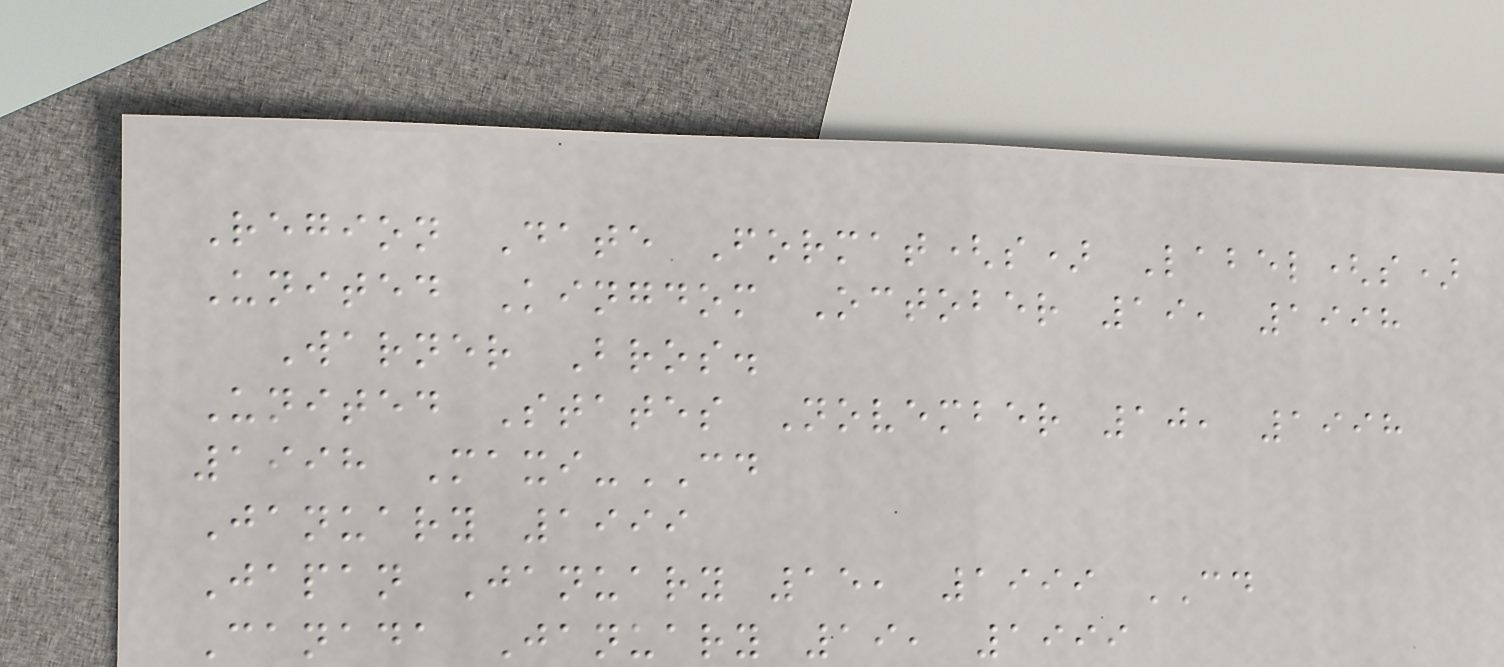Region Date Format(s) Label(s)
United Kingdom October 19, 1998
Warner Bros.
United States November 10, 1998
1998 Maxi-CD
January 1999
Japan January 15, 1999 CD
Canada January 19, 1999
